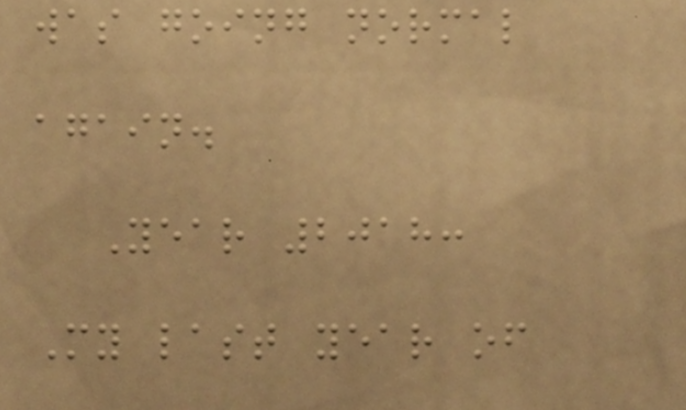was going normal
again.
Year 2018:
My last year of
